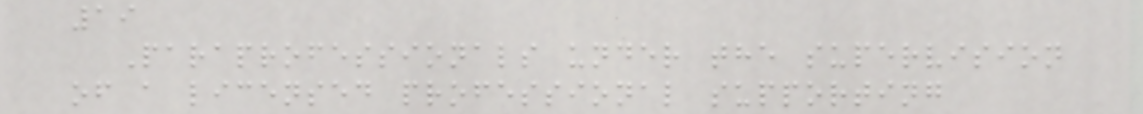19
Paraprofessionals under the supervision
of a licensed professional supporting
